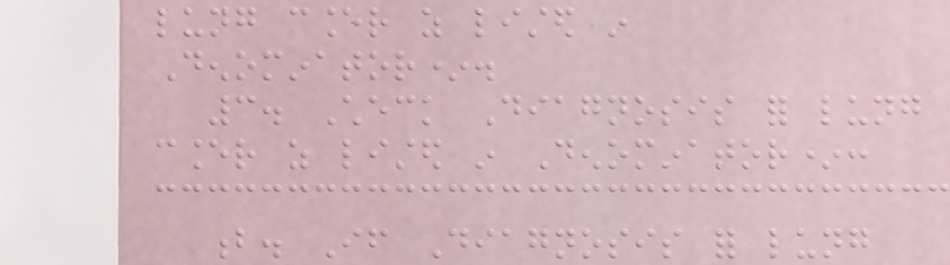lung cancer as listed in
Denominator*.
3. Check Diagnosis for lung
cancer as listed in Denominator*:
b. If Diagnosis for lung
